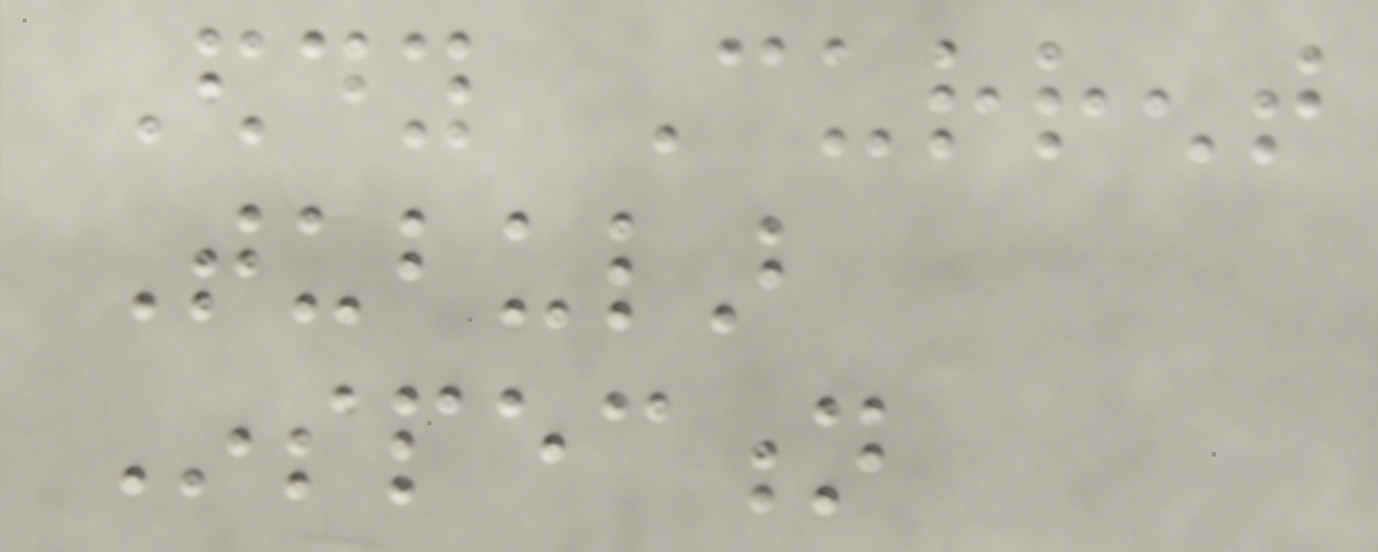Eddy Current
Tubular
Inspection
